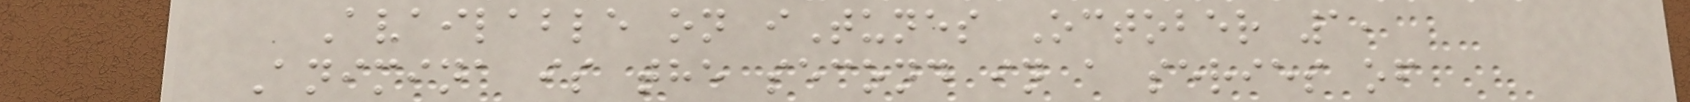Available on iTunes October 1,
Animina is the second in a series of
